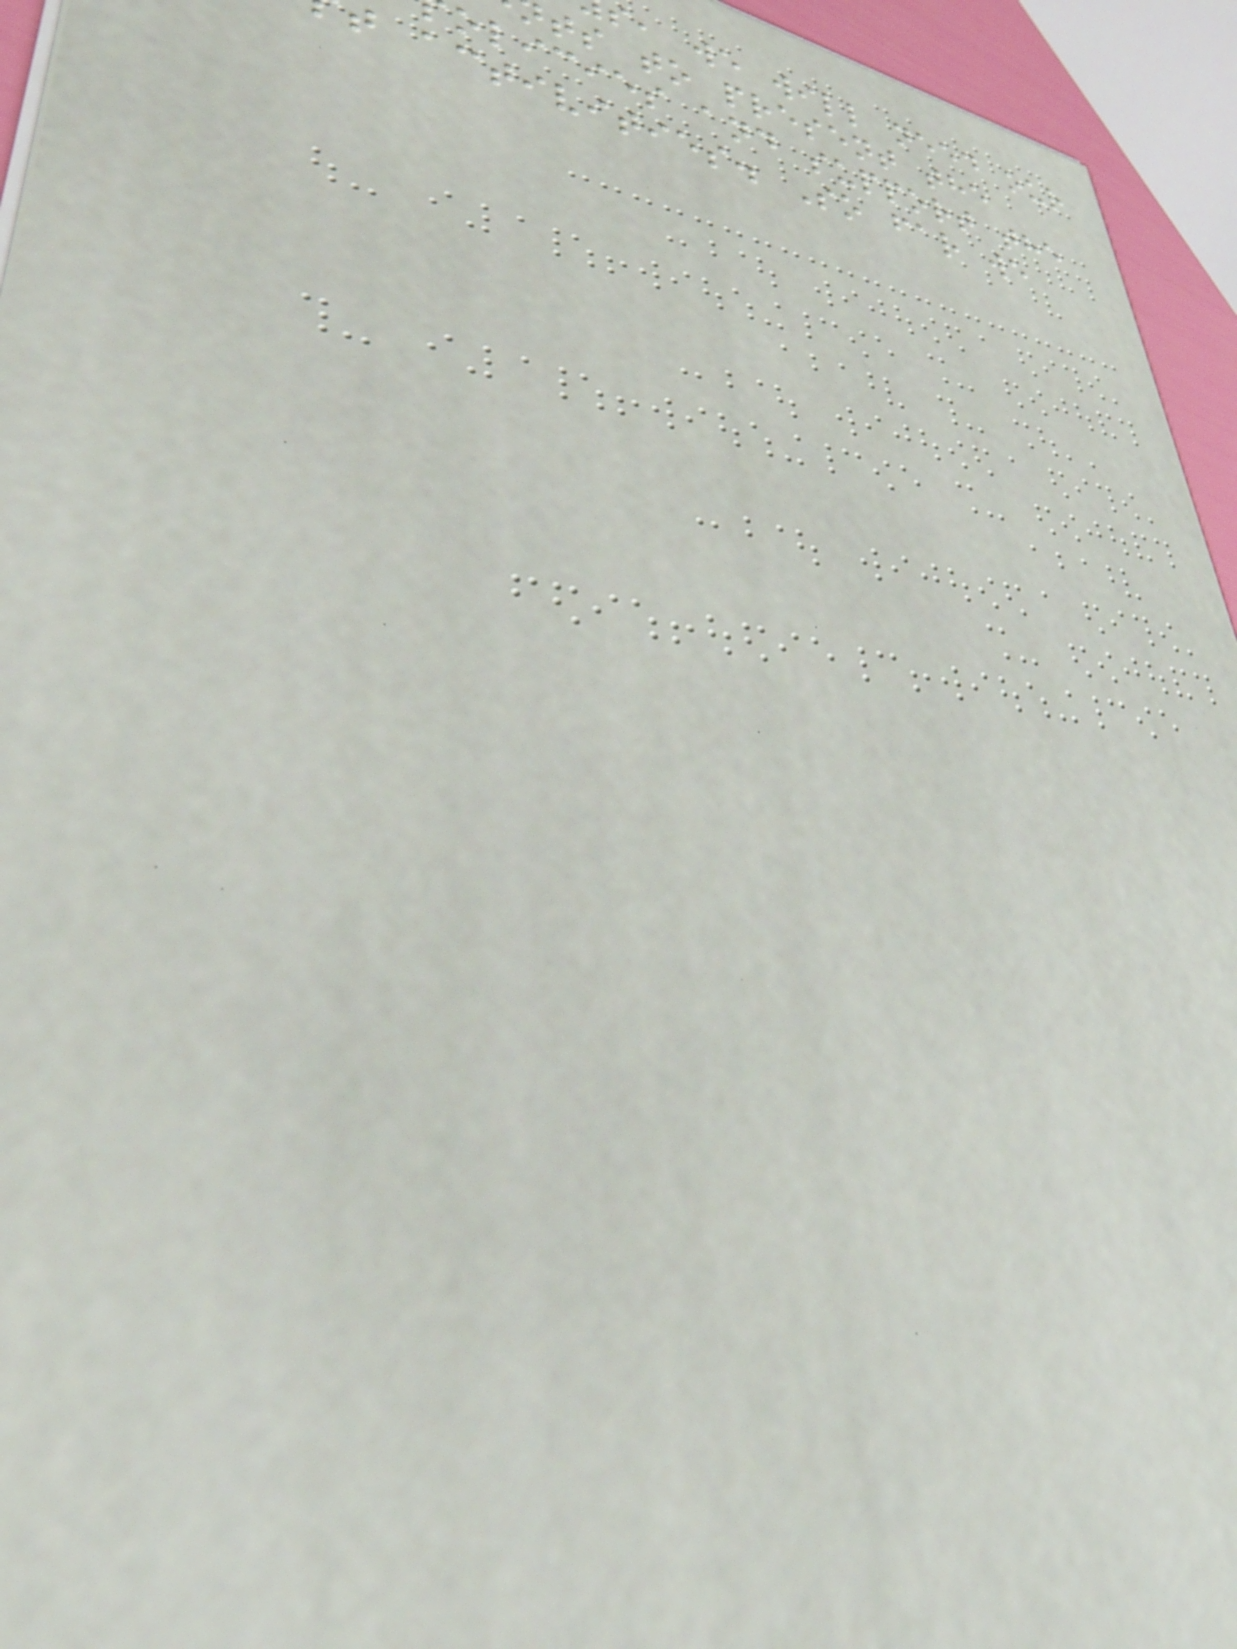, we will need our
ts to present the
olicies and support the
t activities. So far we
